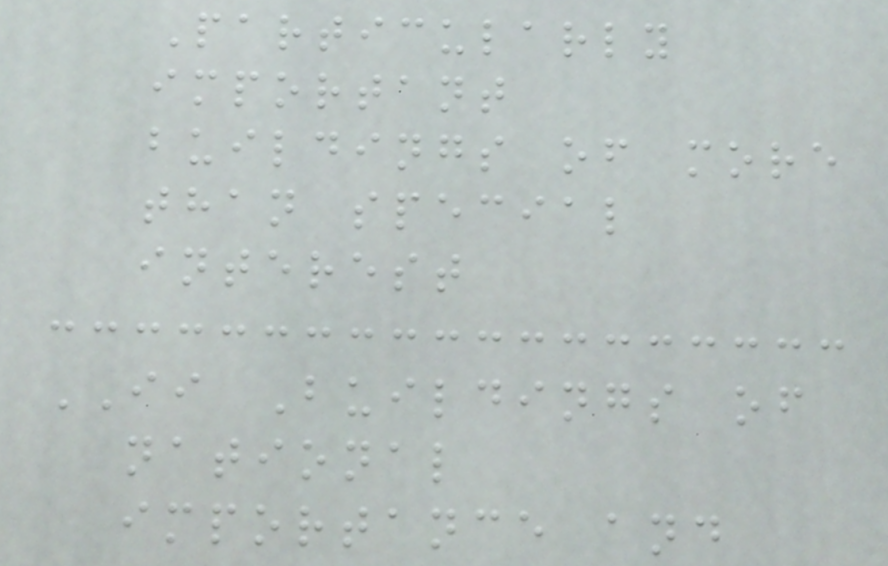Particularly
important
buildings of more
than special
interest
II Buildings of
national
importance and
